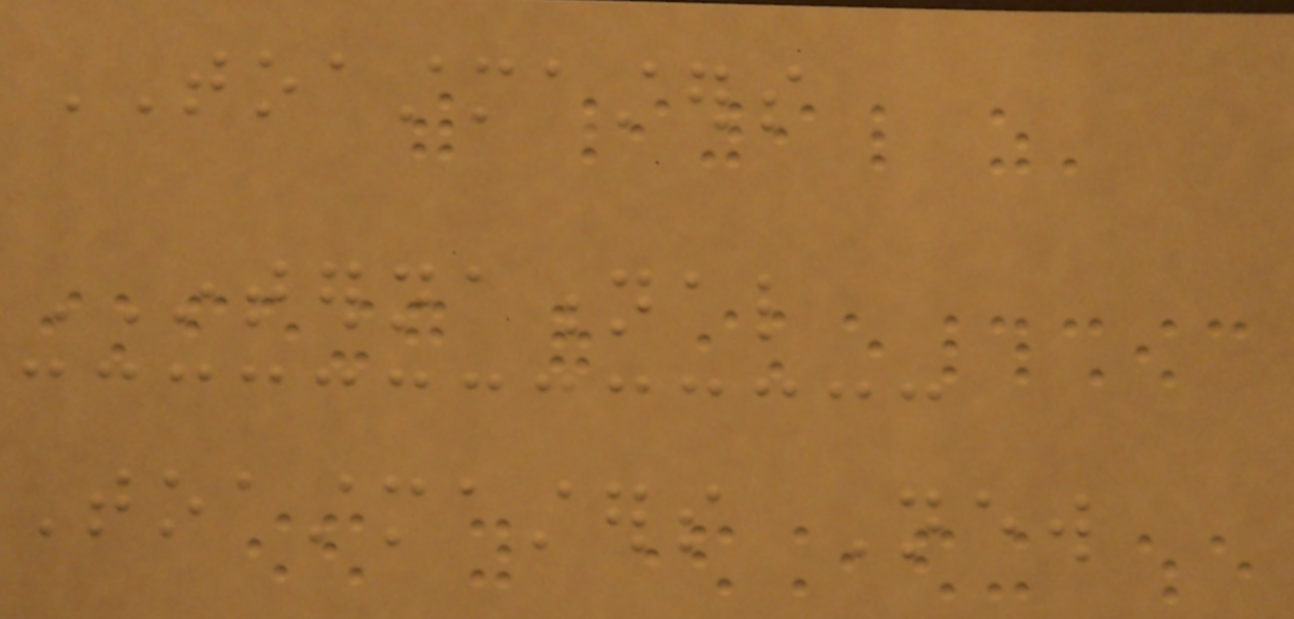TOASTMASTERS
INTERNATIONAL
Toastmasters New
